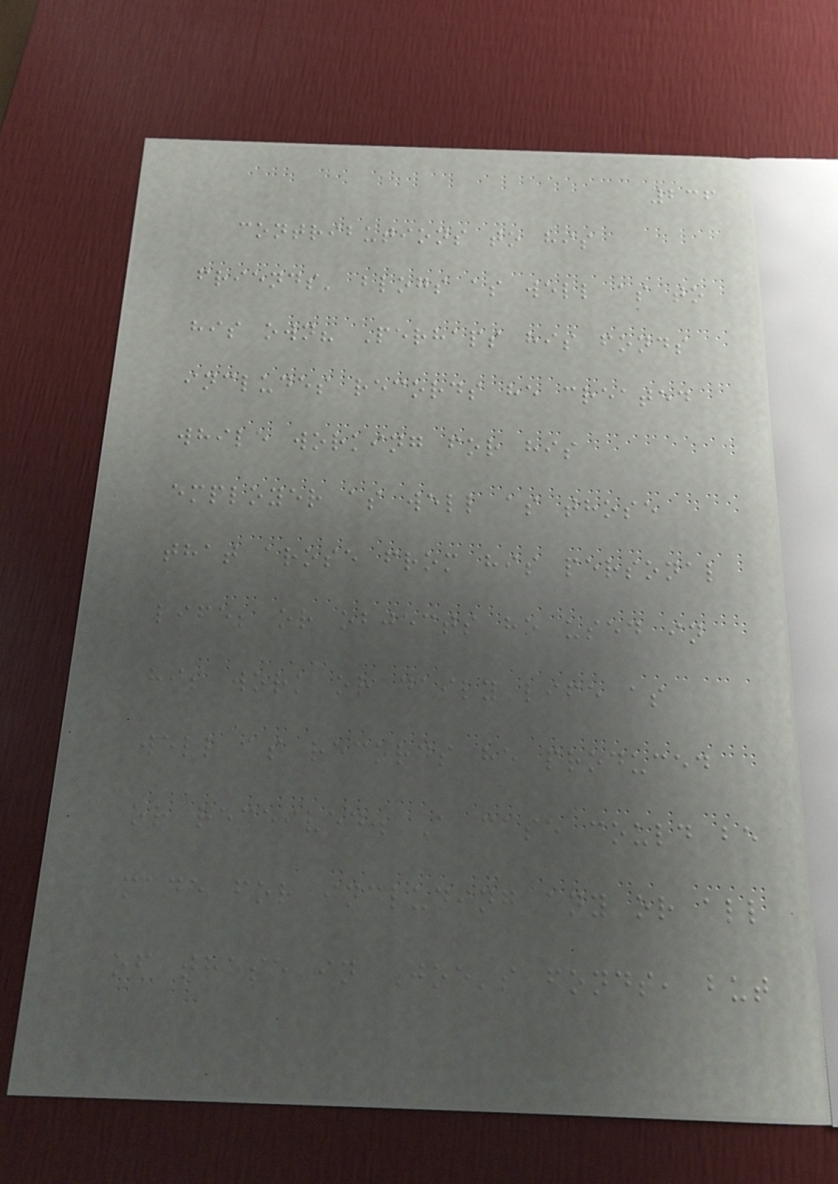236
contributions to his
friends' blogs as well as to
his own? Perhaps his fonds
includes records he created
while working for his
employer as well as those
that arose from his personal
life; or objects he used in
his work or daily life as
well as records he produced
or received. A case could be
made for including any or all
of these in Joe's fonds, but
